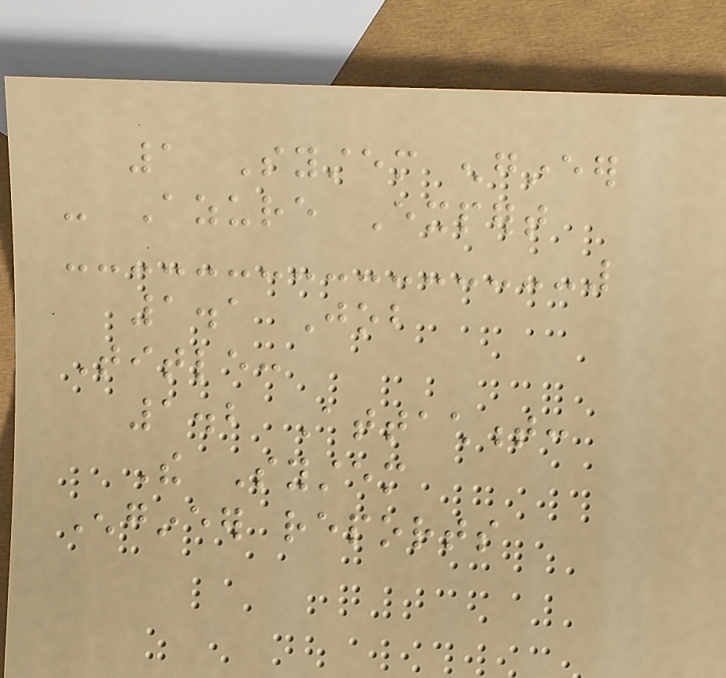1 System engineer
- Azure Expert
1.1 Job
Title:
1.2 Attachment:
The System
Engineer reports
